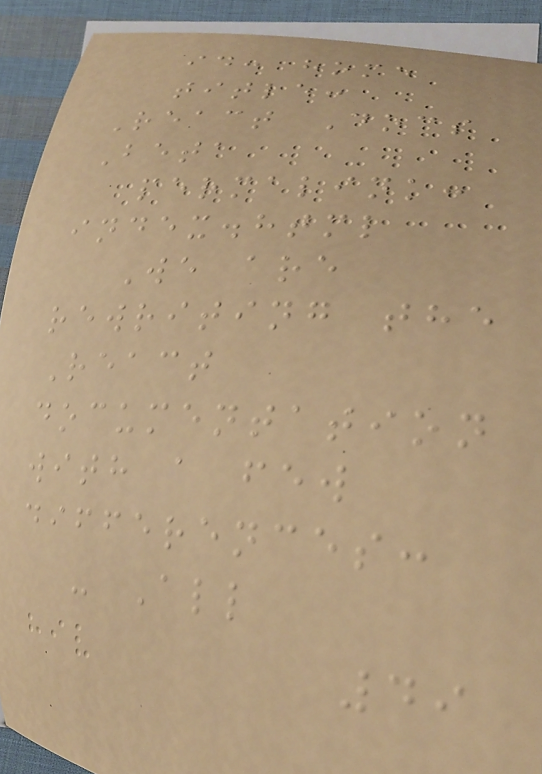id: home
title:
React Docs
Beta
permalink:
index.html
We are
rewriting the
React
documentation
with a few
differences:
- All
49
